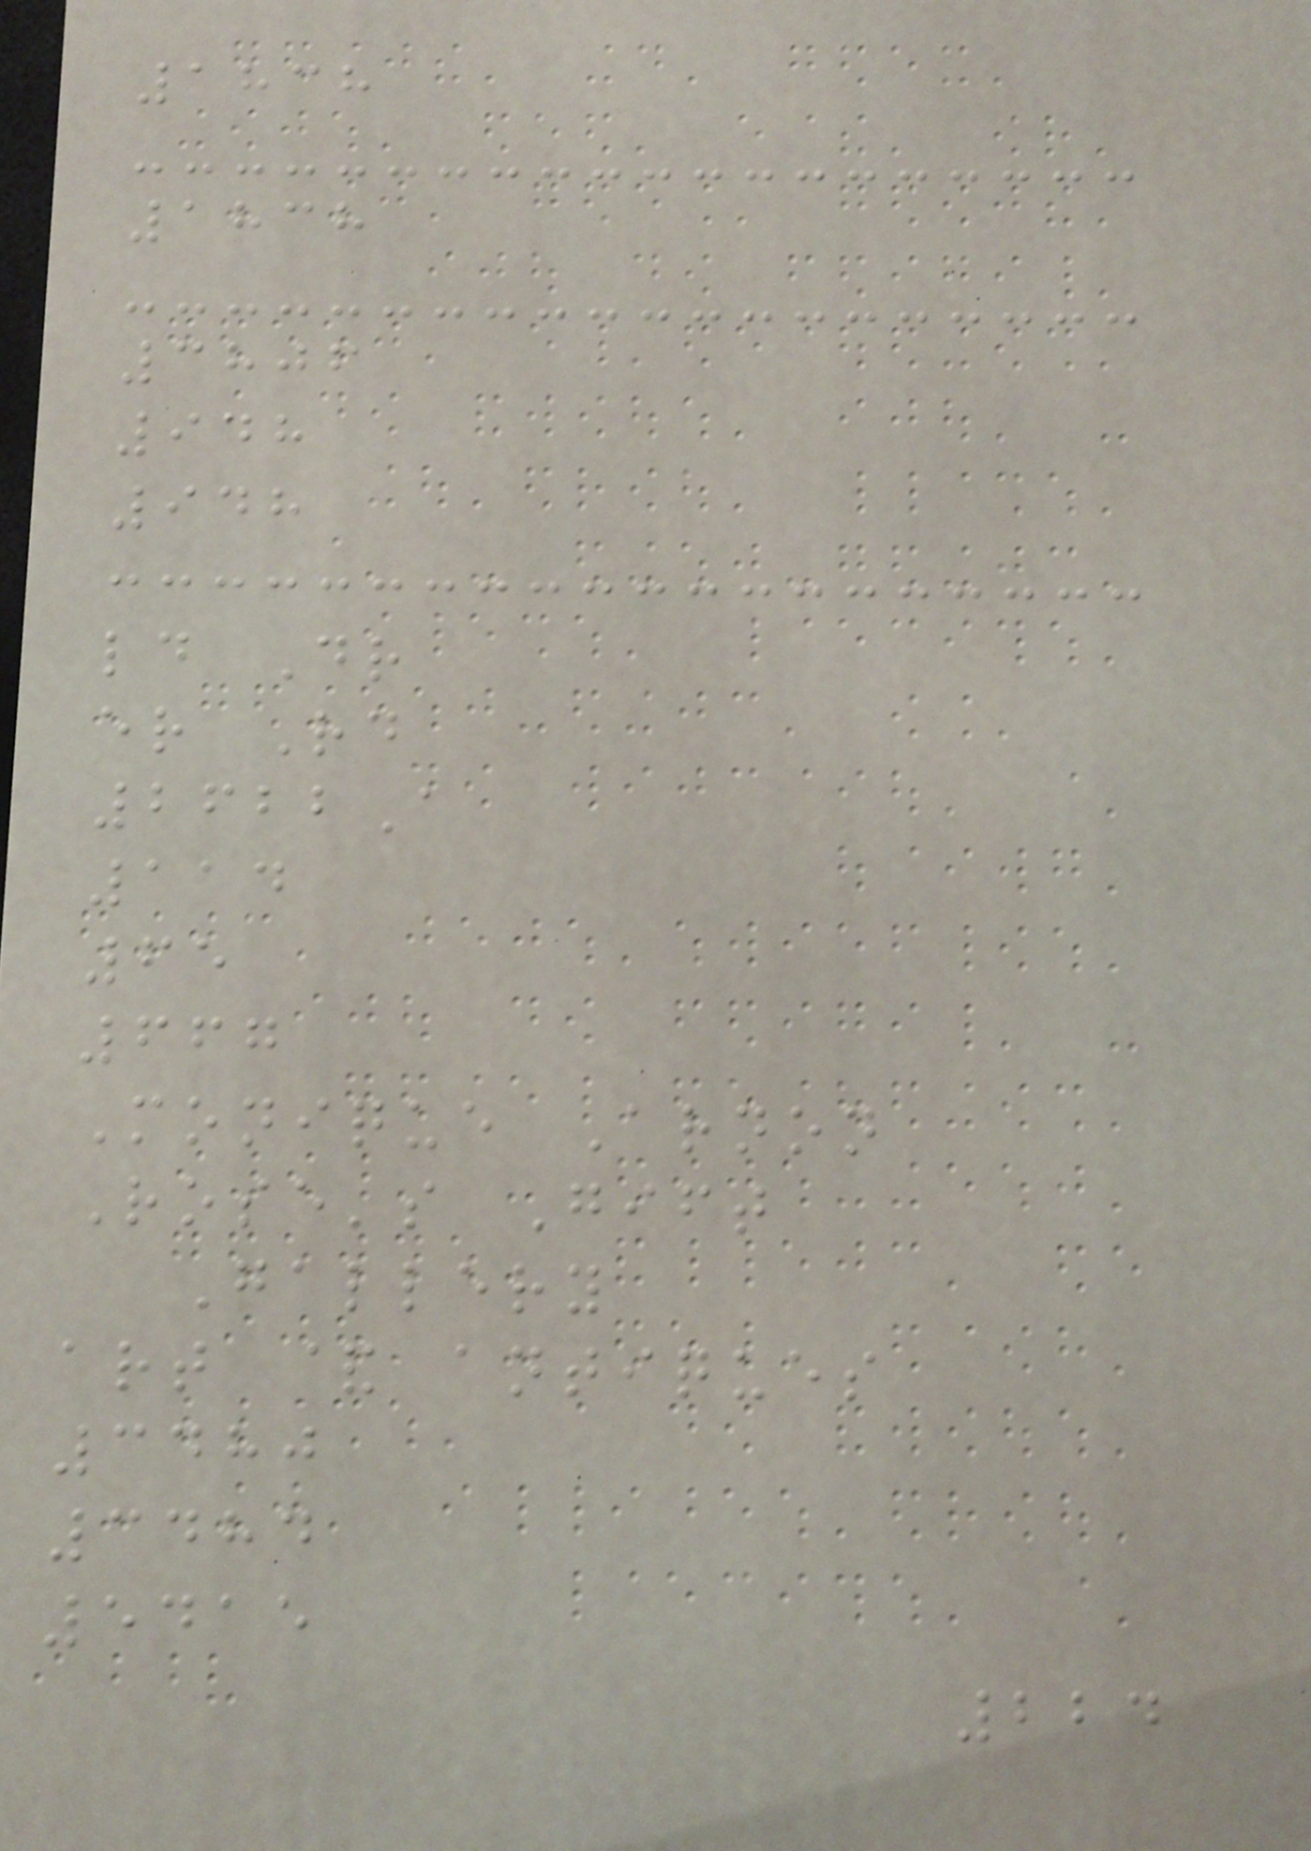1838
1838
3806
948
948
ld Dr
er Rd
2622A
114
65
667
Monique Arnon
Rose's Gift
Gallery
art & antiques
3480
3484
5415
224
